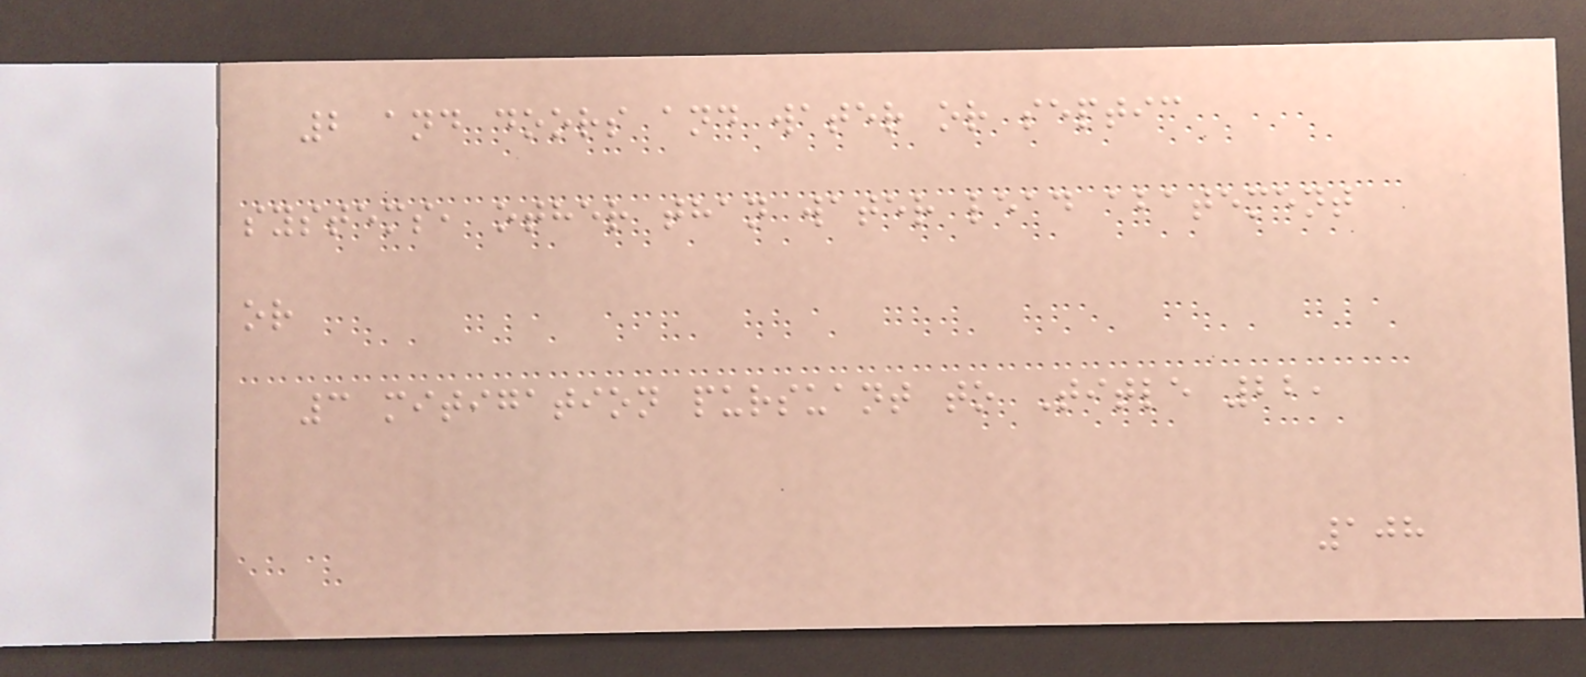2 and doors and water or septic
systems, other than water lead abatement
or
3 mitigation pursuant to Title 22,
108
